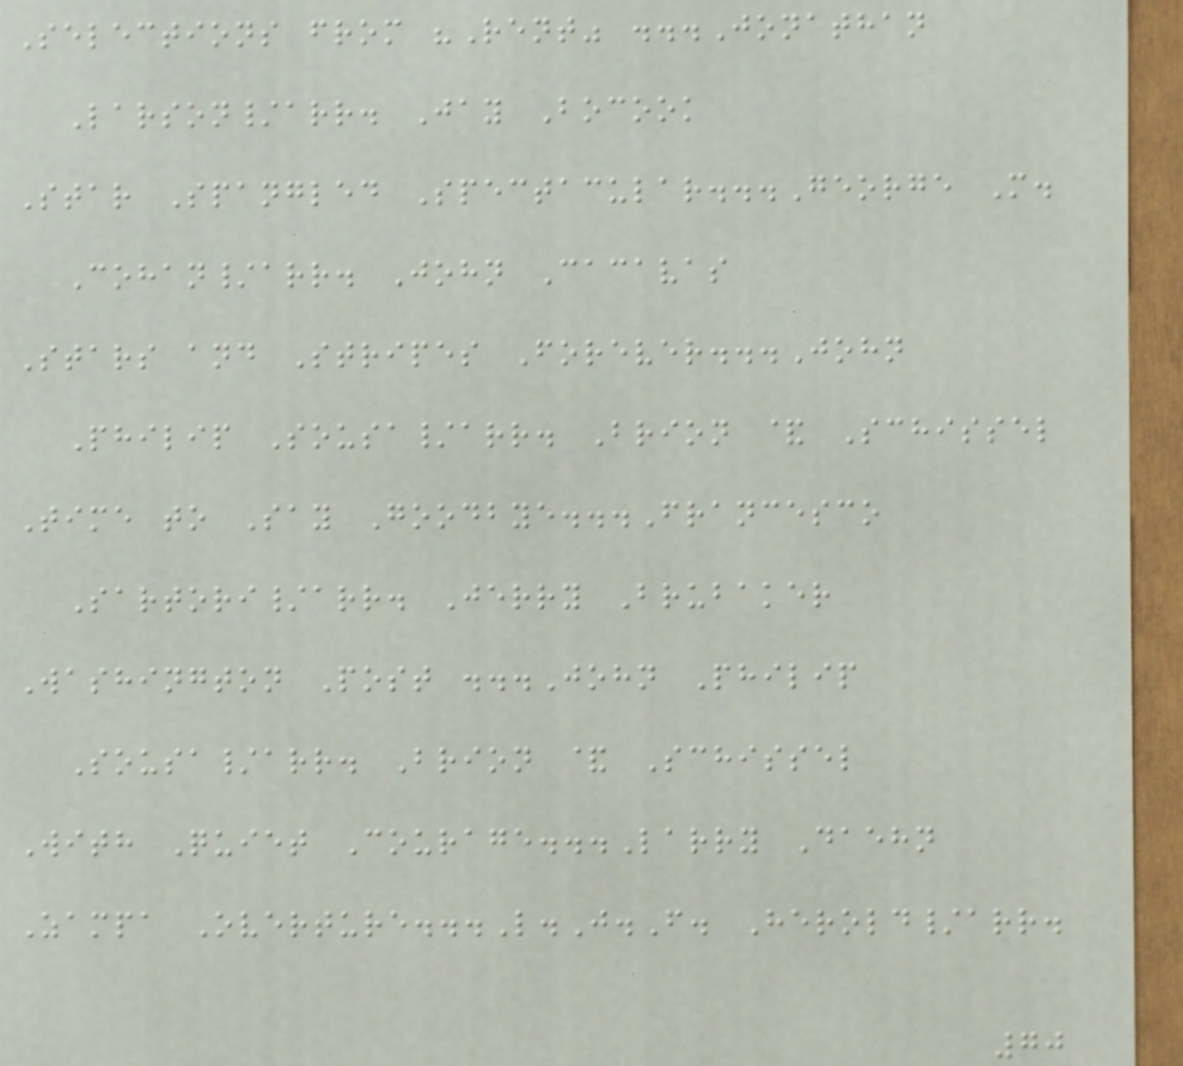Selections from "Rent" ...Jonathan
Larson/arr. Jay Bocook
Star Spangled Spectacular...George M.
Cohan/arr. John Cacavas
Stars and Stripes Forever...John
Philip Sousa/arr. Brion & Schissel
Time to Say Goodbye...Francesco
Sartori/arr. Jerry Brubaker
Washington Post ...John Philip
Sousa/arr. Brion & Schissel
With Quiet Courage...Larry Daehn
Zampa Overture...L.J.F. Herold/arr.
70
